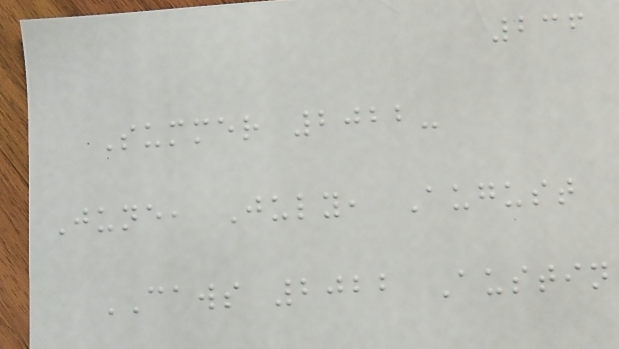236
Summer 2022-
June, July, August
CAWS 2022 Austin
